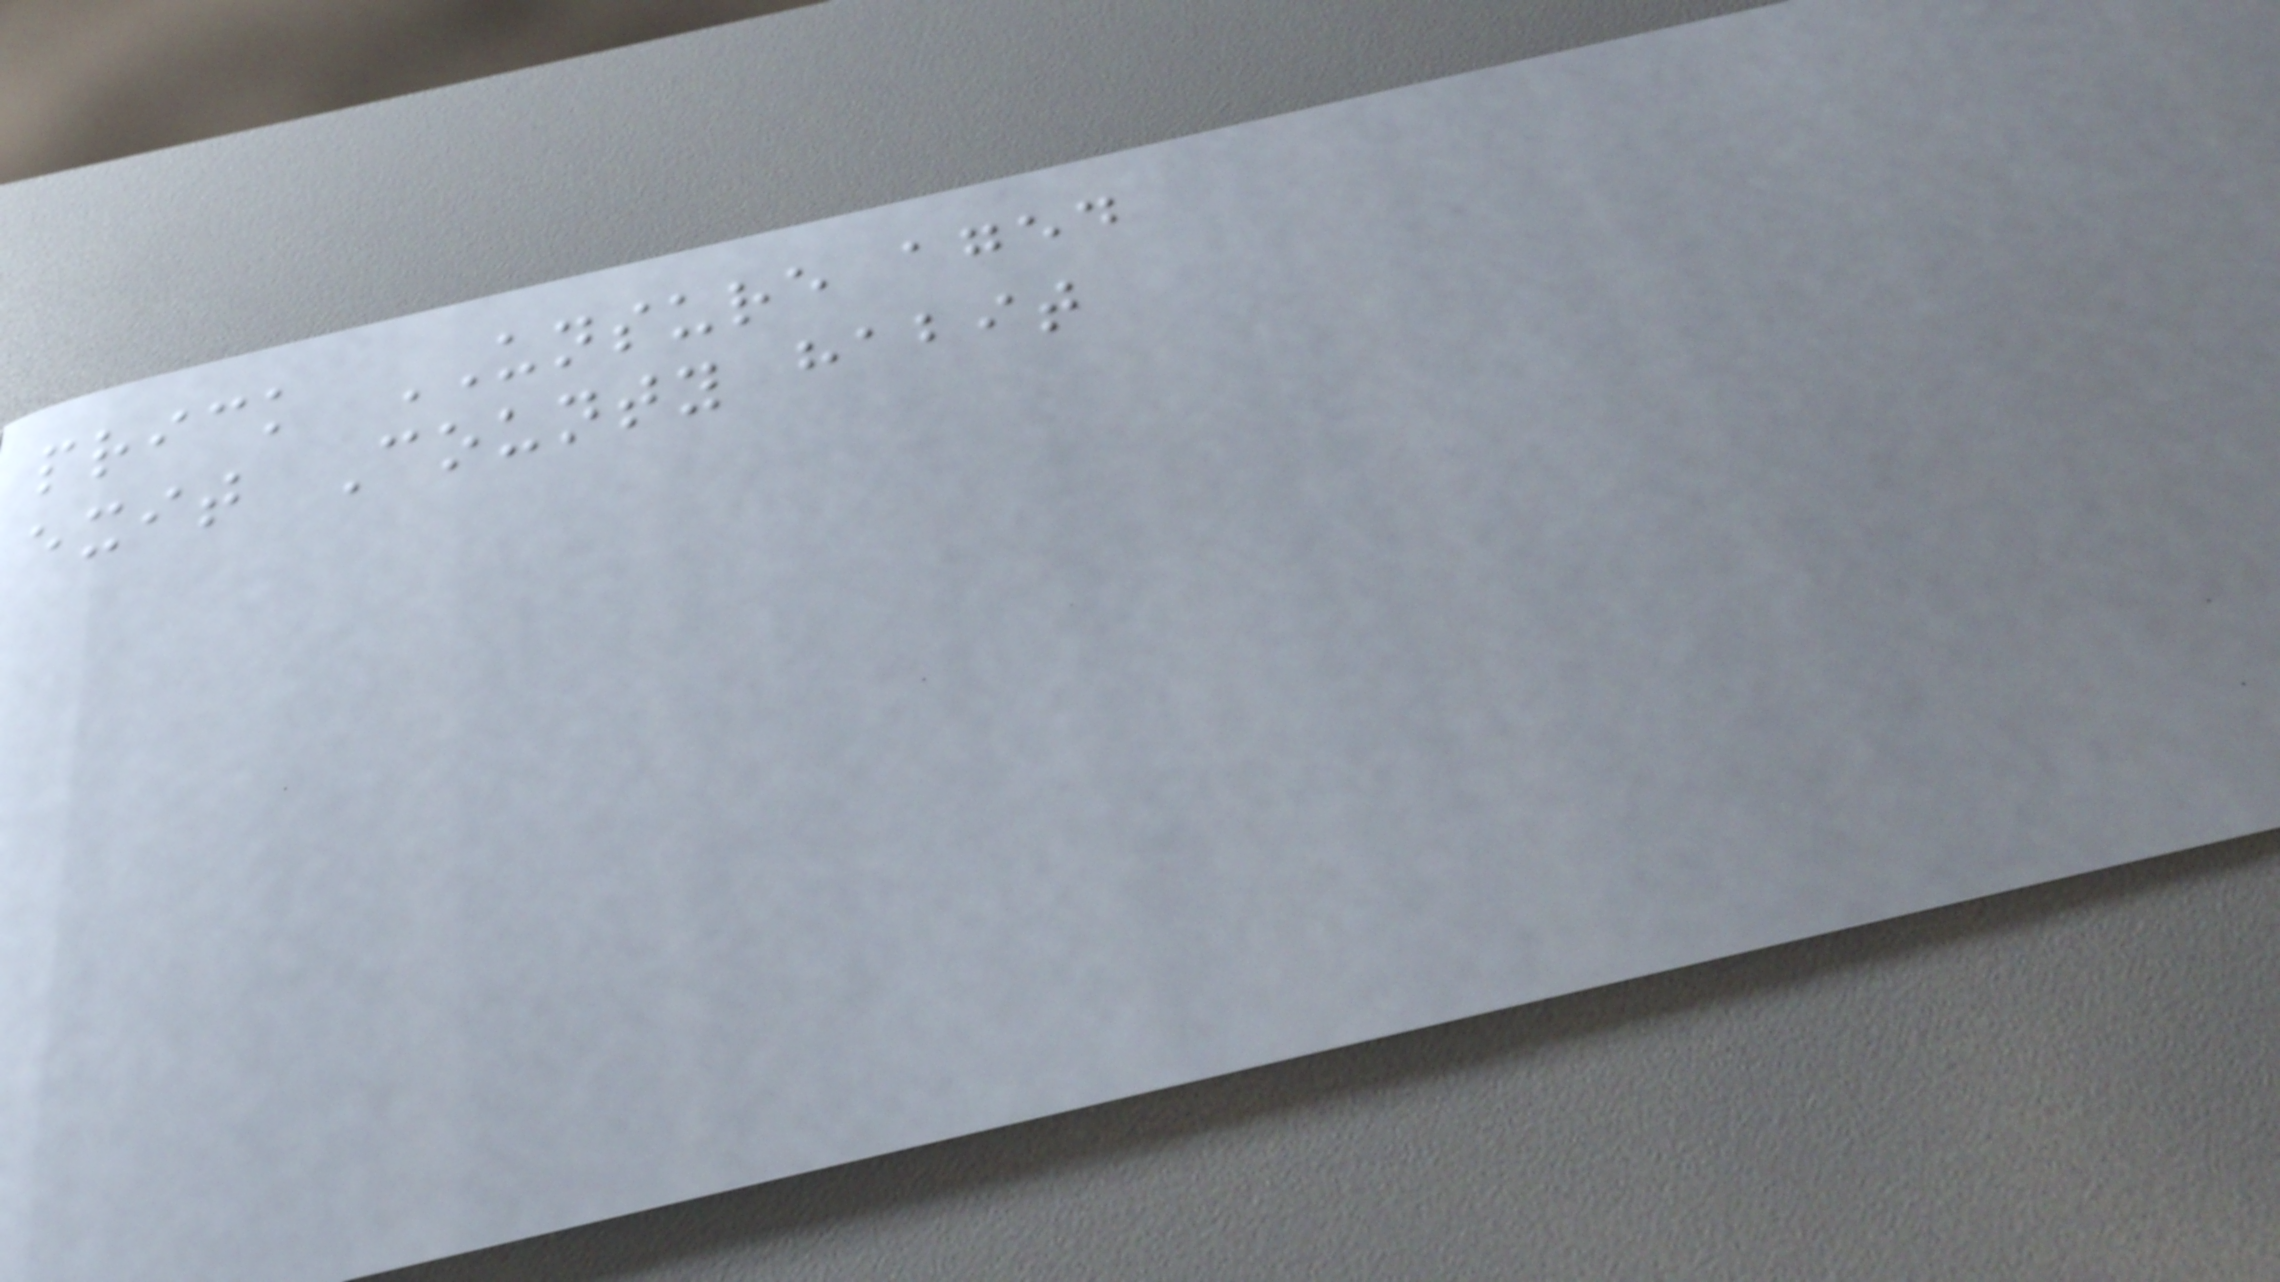prick UNSURE aged
exit County habit
